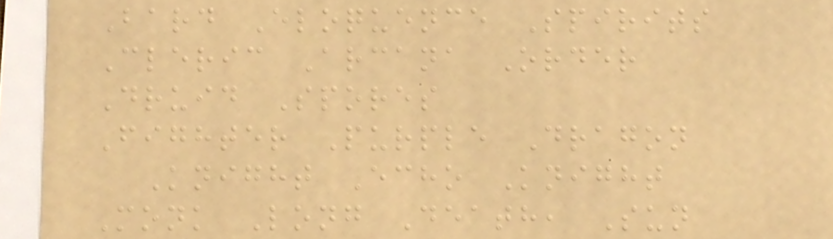Bard Eloquence Spirits
Cleric Arcana Order
Druid Spores
Fighter Purple Dragon
Knight Echo Knight
Monk Long Death, Sun
